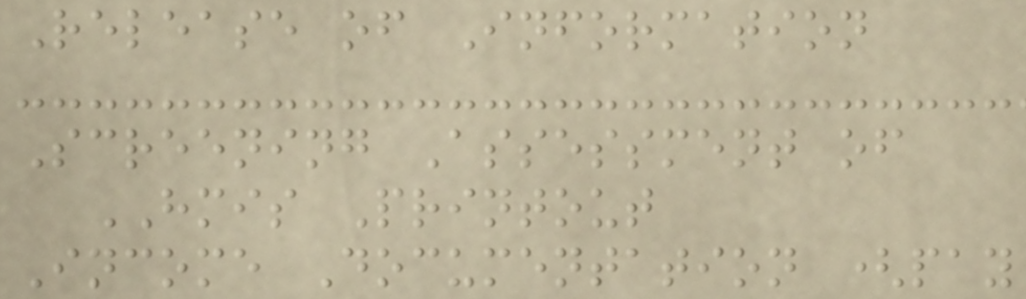Release of Information
Screening Assessment of
HMIS Printout
Income Documentation (pay
